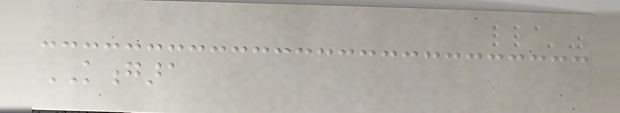KONGARA
